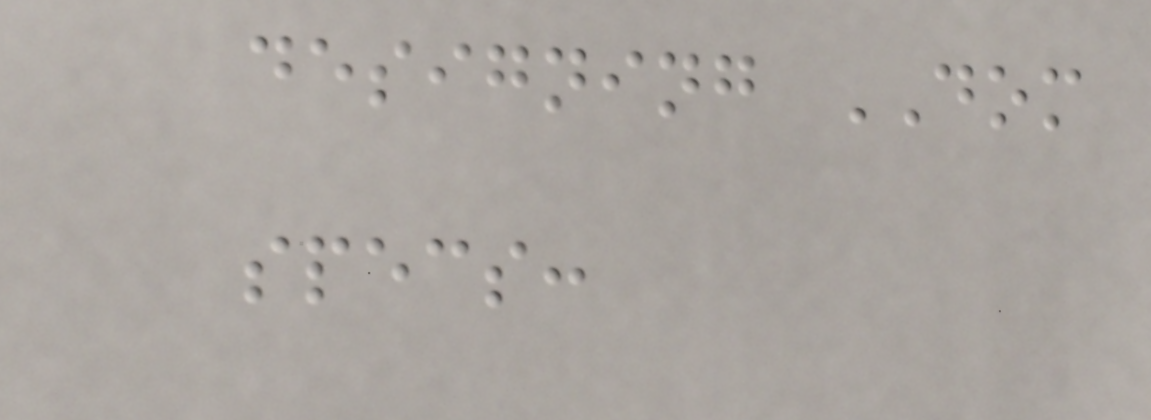designing DOM
specs:
